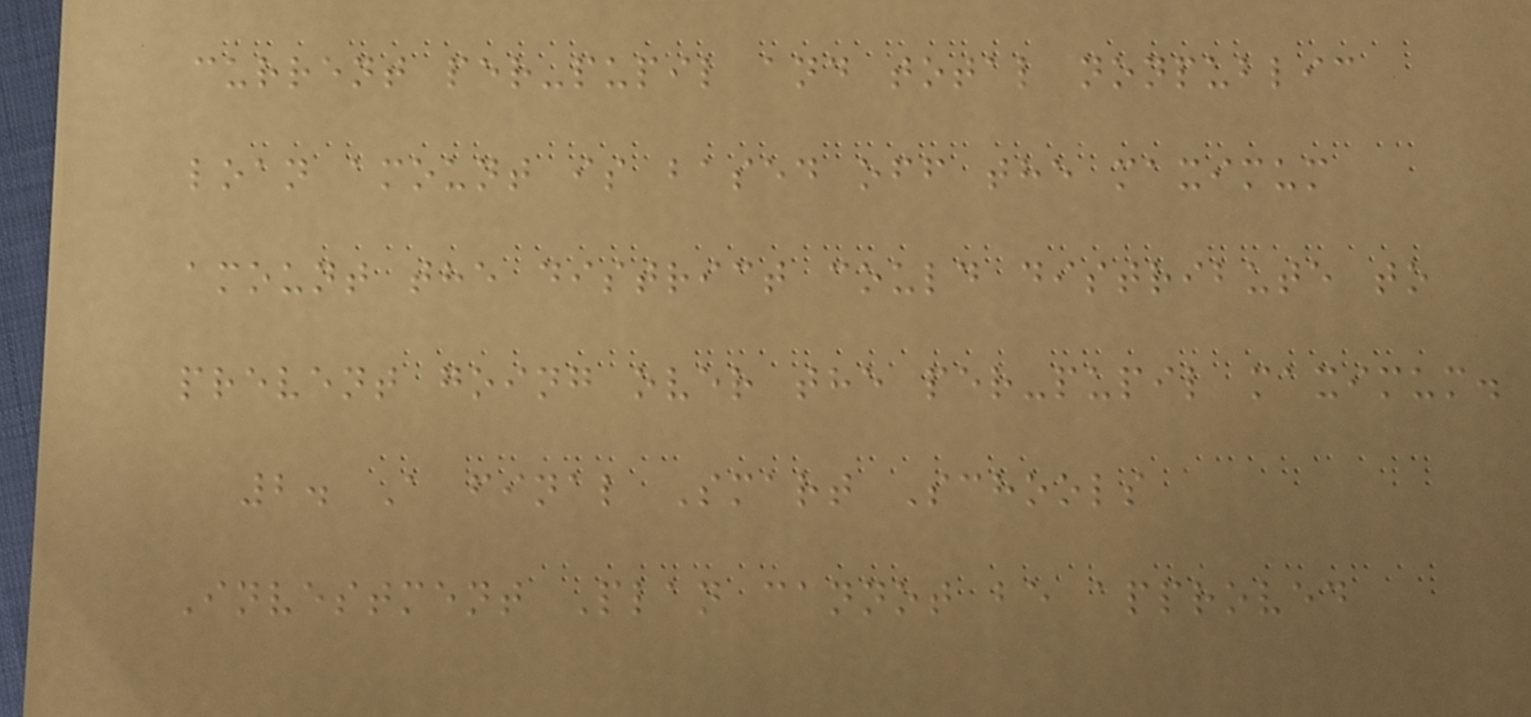current per-pupil and total nonpublic
loan amount is based off the maximum
amount the district could distribute to
prevent going over the per-pupil maximum.
2. A final Smart Schools
Investment Plan cannot be approved
